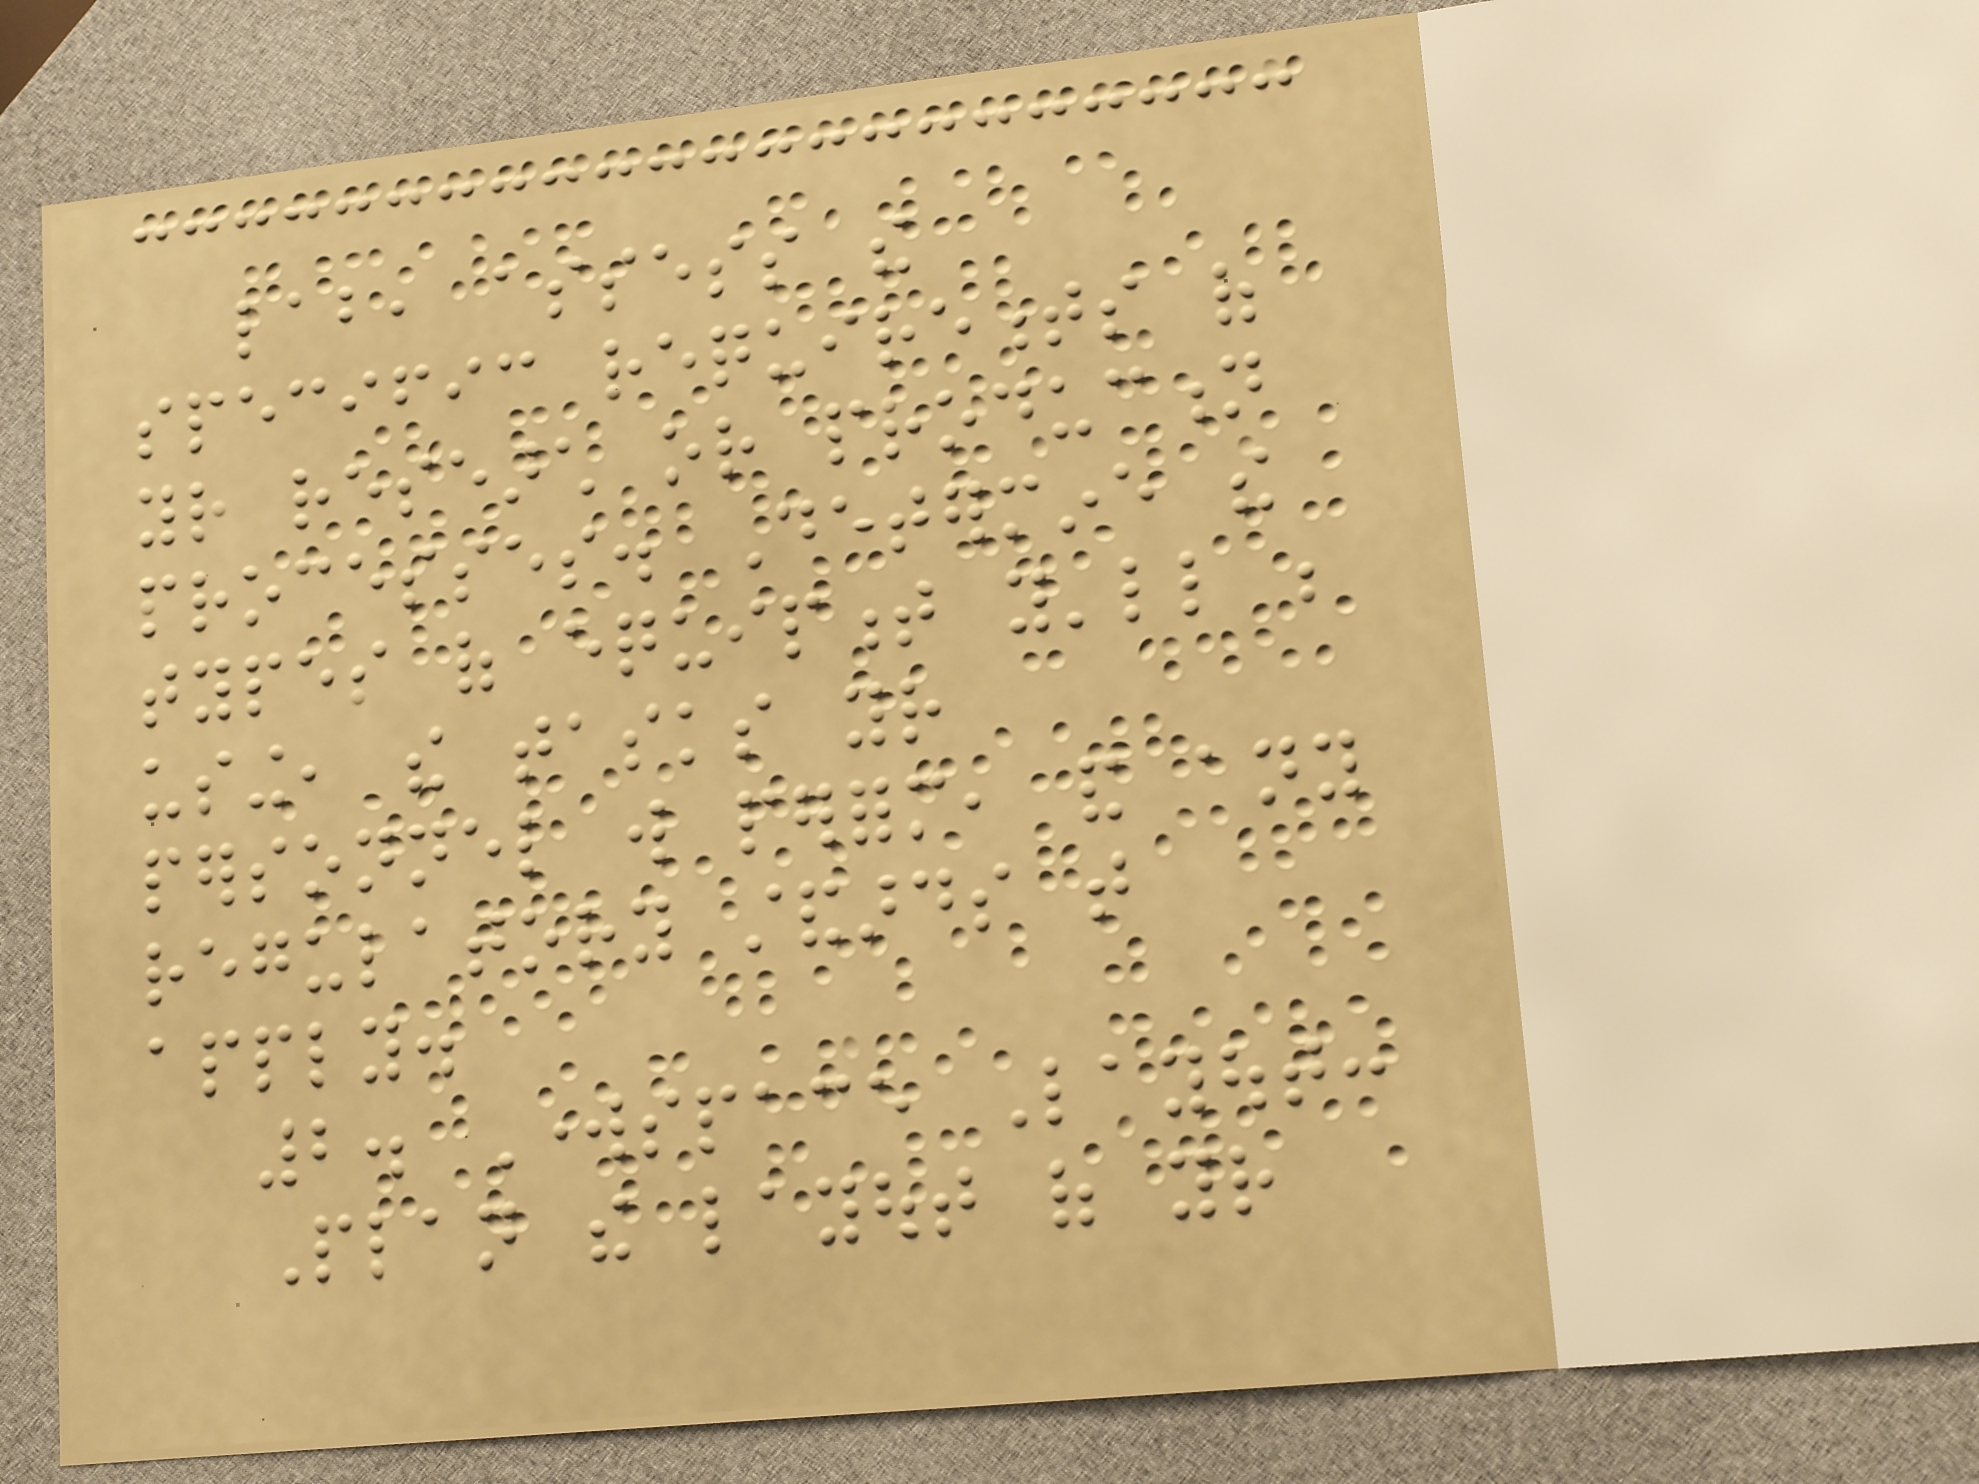lab, assess the
specific requirements of
your research or production
processes. Determine the
types of equipment you'll be
using, the tasks your
personnel will perform, and any
regulatory standards that
apply.
2. Workspace Layout:
Plan the layout of your
